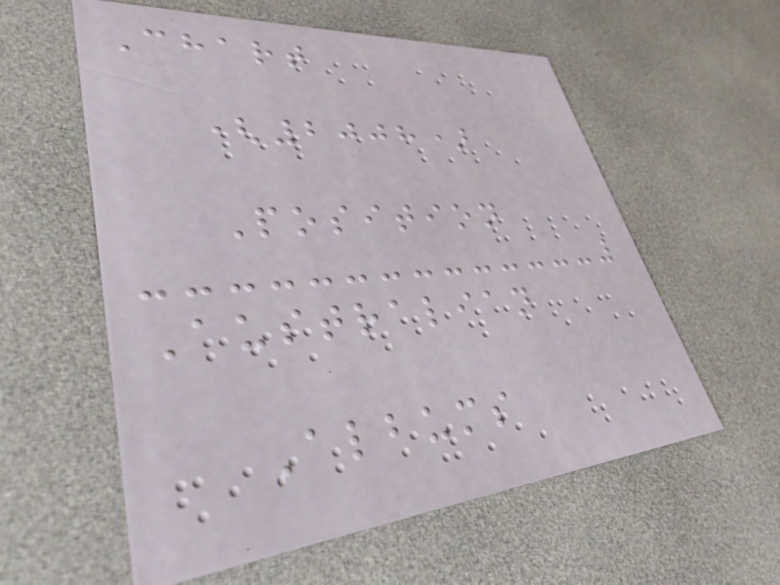Chart
(2008)
Position
Australian
Albums
